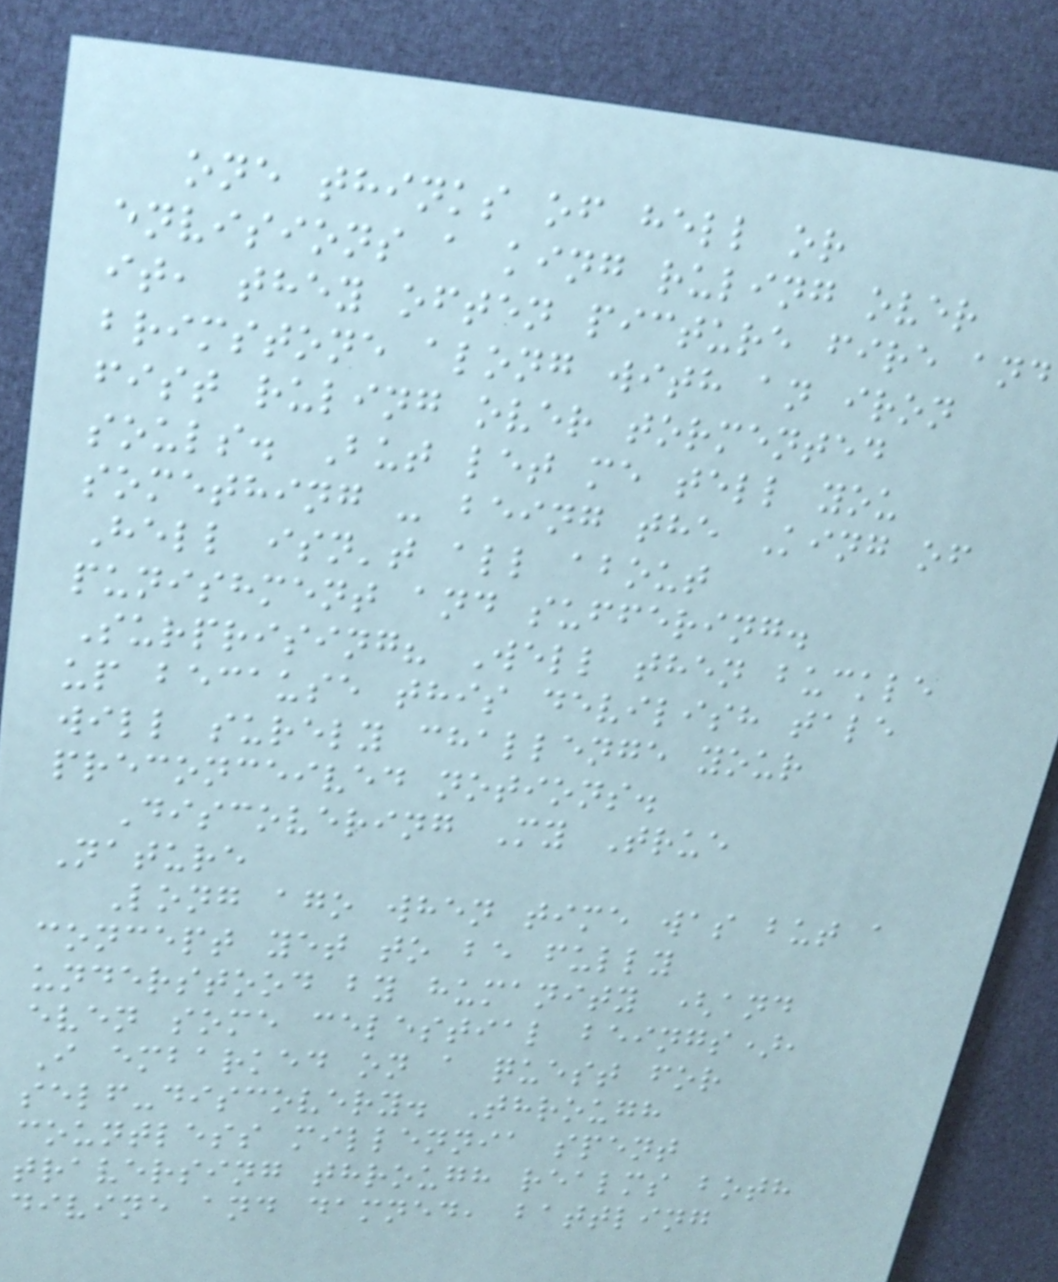one thinks of hell or
envisions a king ruling over
it, they often picture fire and
brimstone along with an iron
fist ruling over tormented
souls. But let me tell you
something - being the King of
Hell isn't all about
punishment and suffering.
Surprising? Well then buckle
up because this devilish tale
will surely challenge your
preconceived notions.
Discovering My True
Nature
Long ago when time was but a
concept yet to be fully
understood by humanity (and
even some celestial beings),
I embarked on a quest for
self-discovery. Through
countless millennia spent
traversing through realms both
divine and damned, battling
